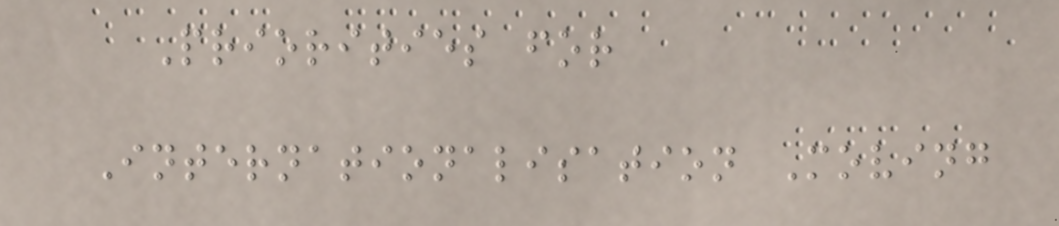Priorities for
Internationalisation Moving
